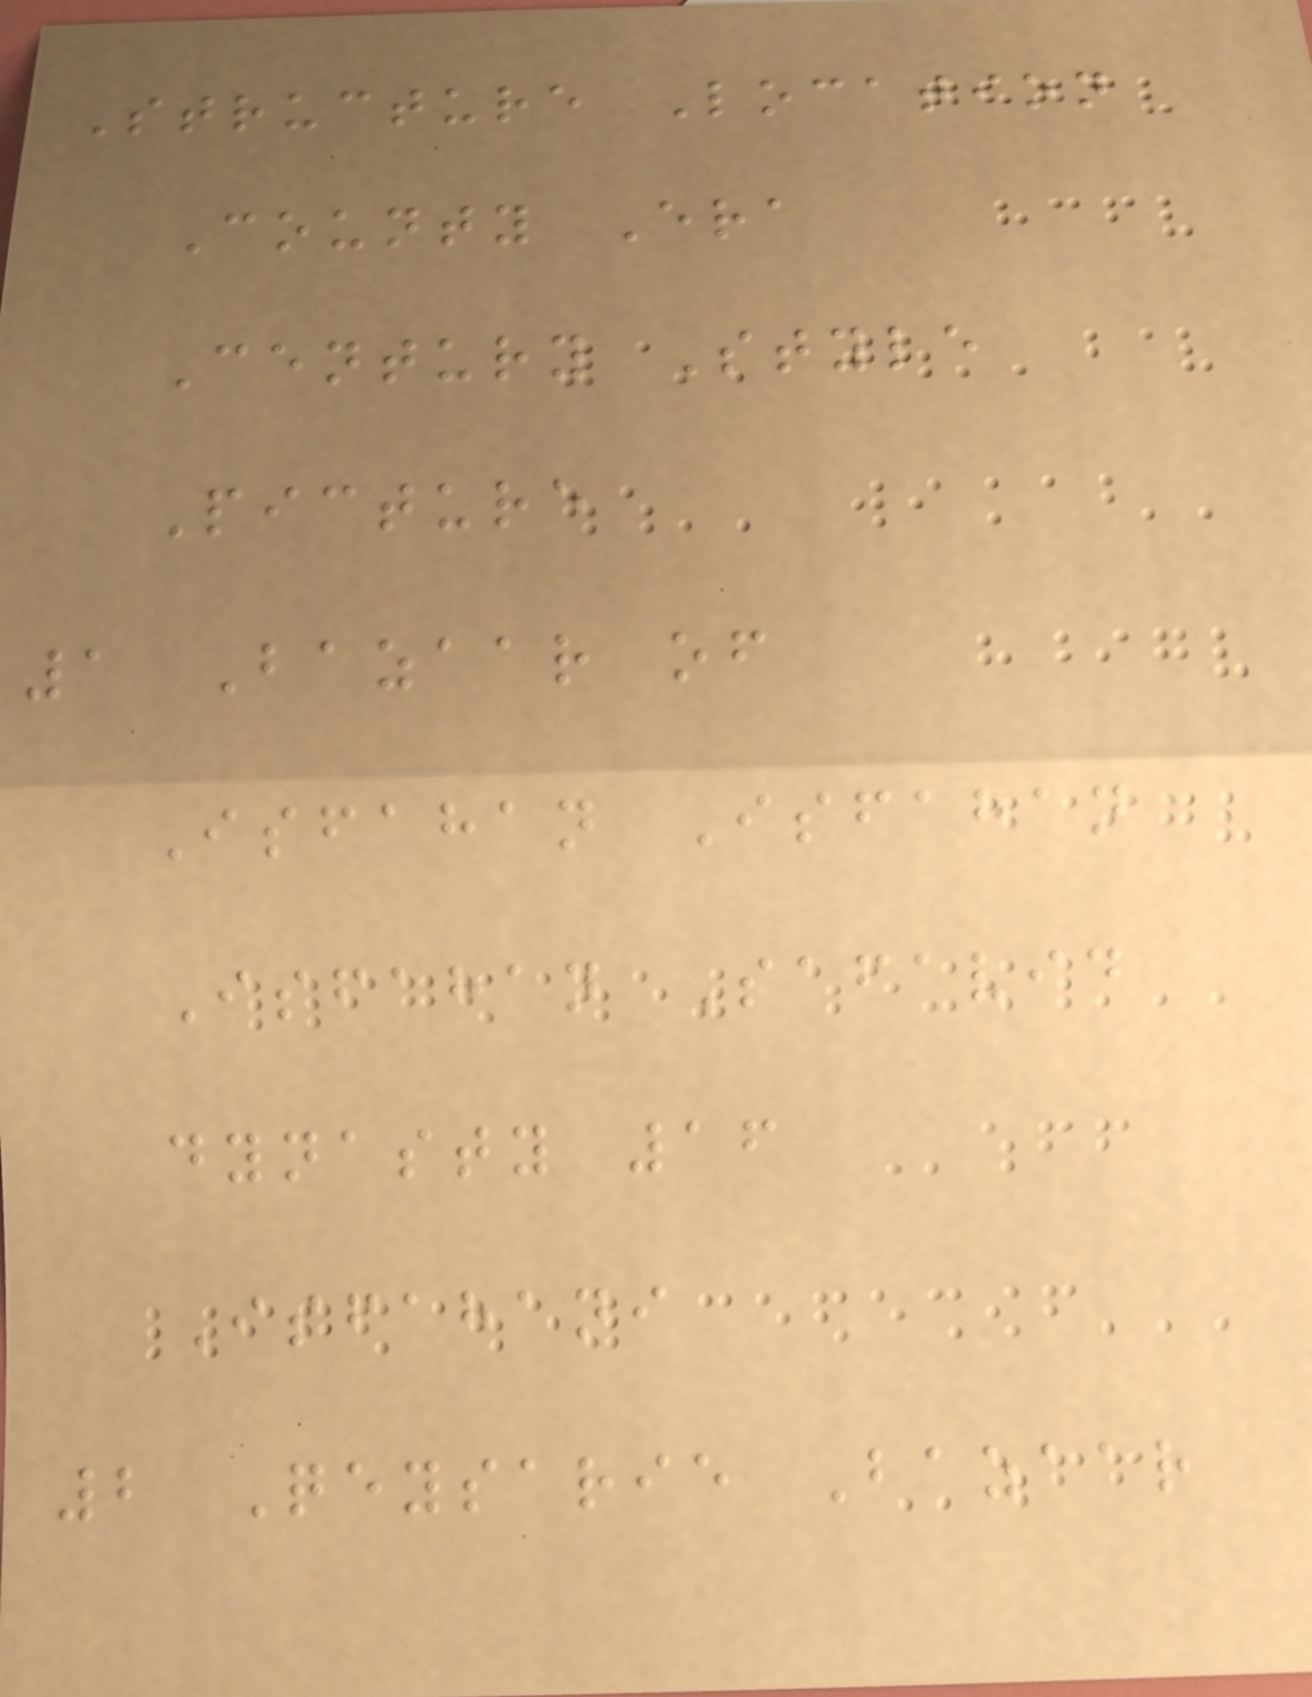Structure Location
County Era
Century Style
Picture
1 Bazaar of
Isfahan Isfahan
Isfahan Safavid
dynasty 16
Isfahani
2 Qeysarie Bazaar
